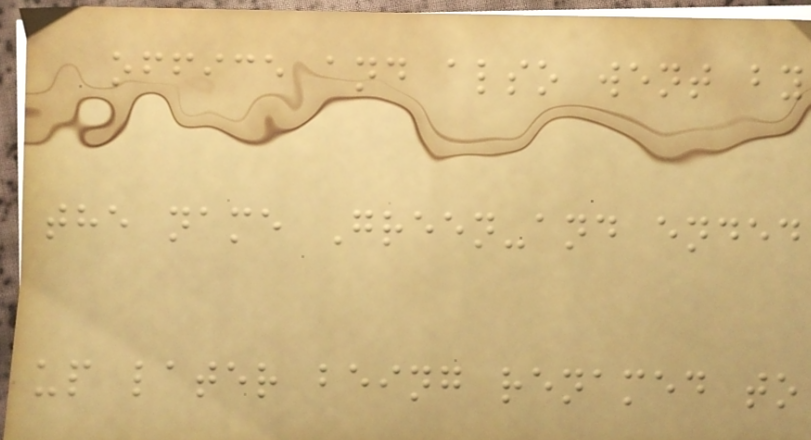office and also went by
the name Green-and ended
up later being renamed to
